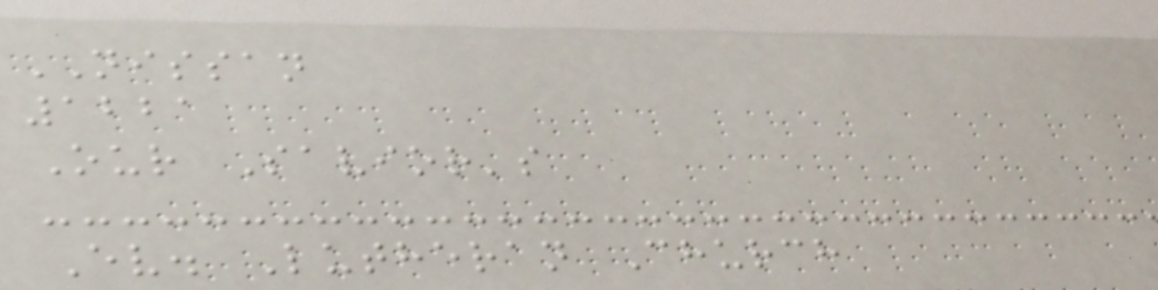NISSAN
1221
Our Savior's
Ev. Lutheran Church
